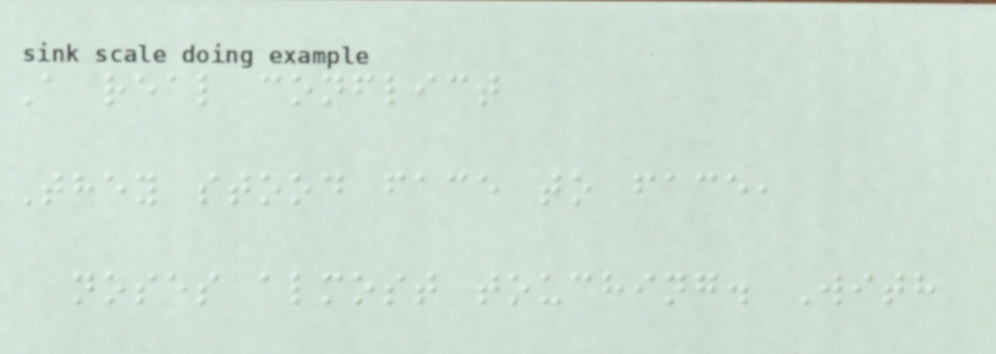A real conflict
They stood face to face,
noses almost touching. With
